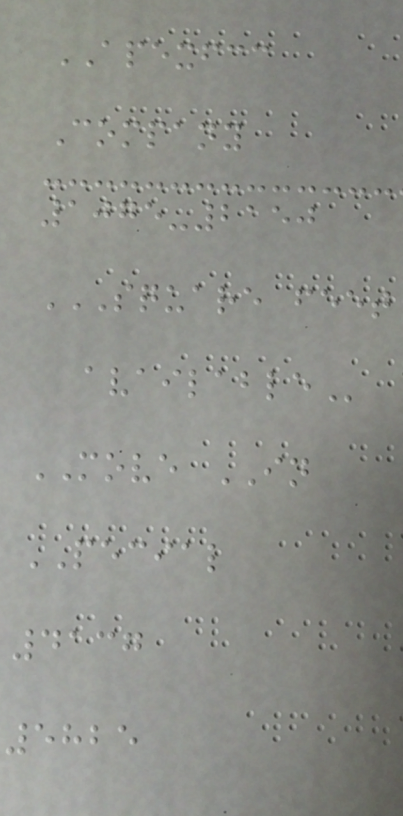APEXFCC
Company
1075-2150
SQUARE FEET
AVAILABLE
MOVE IN
PECIAL
4137
5825
